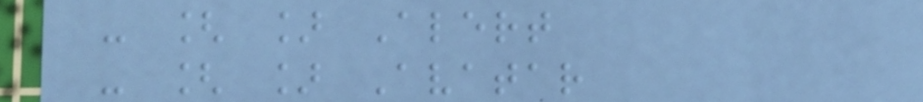- [ ] Alert
- [ ] Avatar
